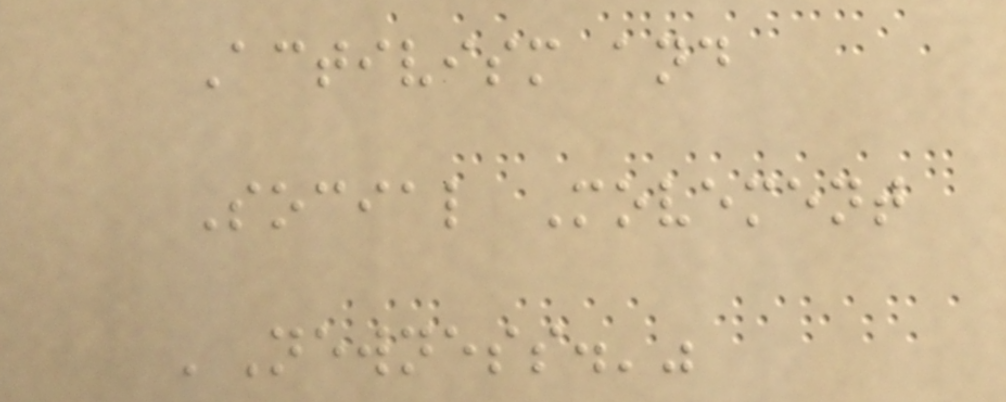Activism and
Social Movement
'Newness.'"
